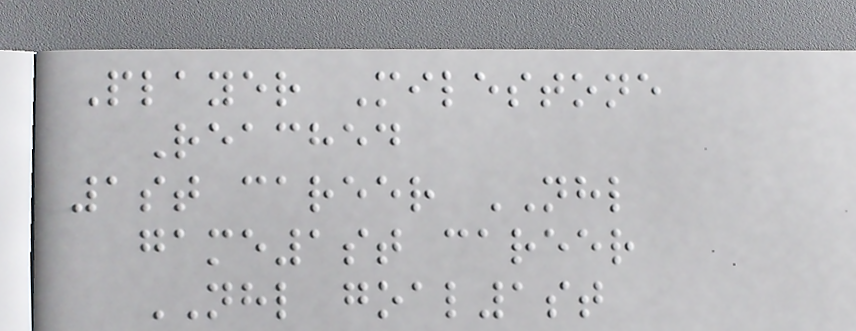Player Milestone
Reached
1st career NHL
game1st career
NHL goal1st
